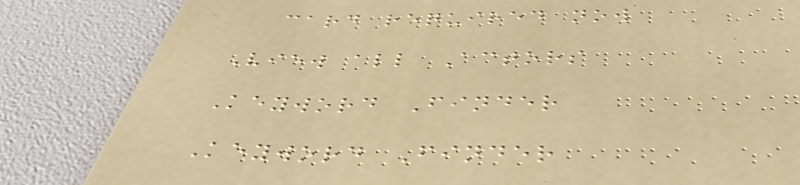card required now
View all Actors
Keyword Finder
Keyword Finder
